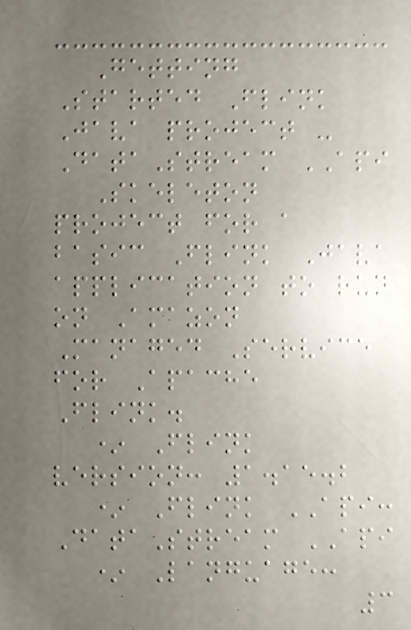Getting
Started Flink
Java project -
DataStream API
Skeleton
project for a
basic Flink Java
application to run
on Amazon
Managed Service
for Apache
Flink.
* Flink
version: 1.15.2
* Flink API:
DataStream API
* Language:
3
